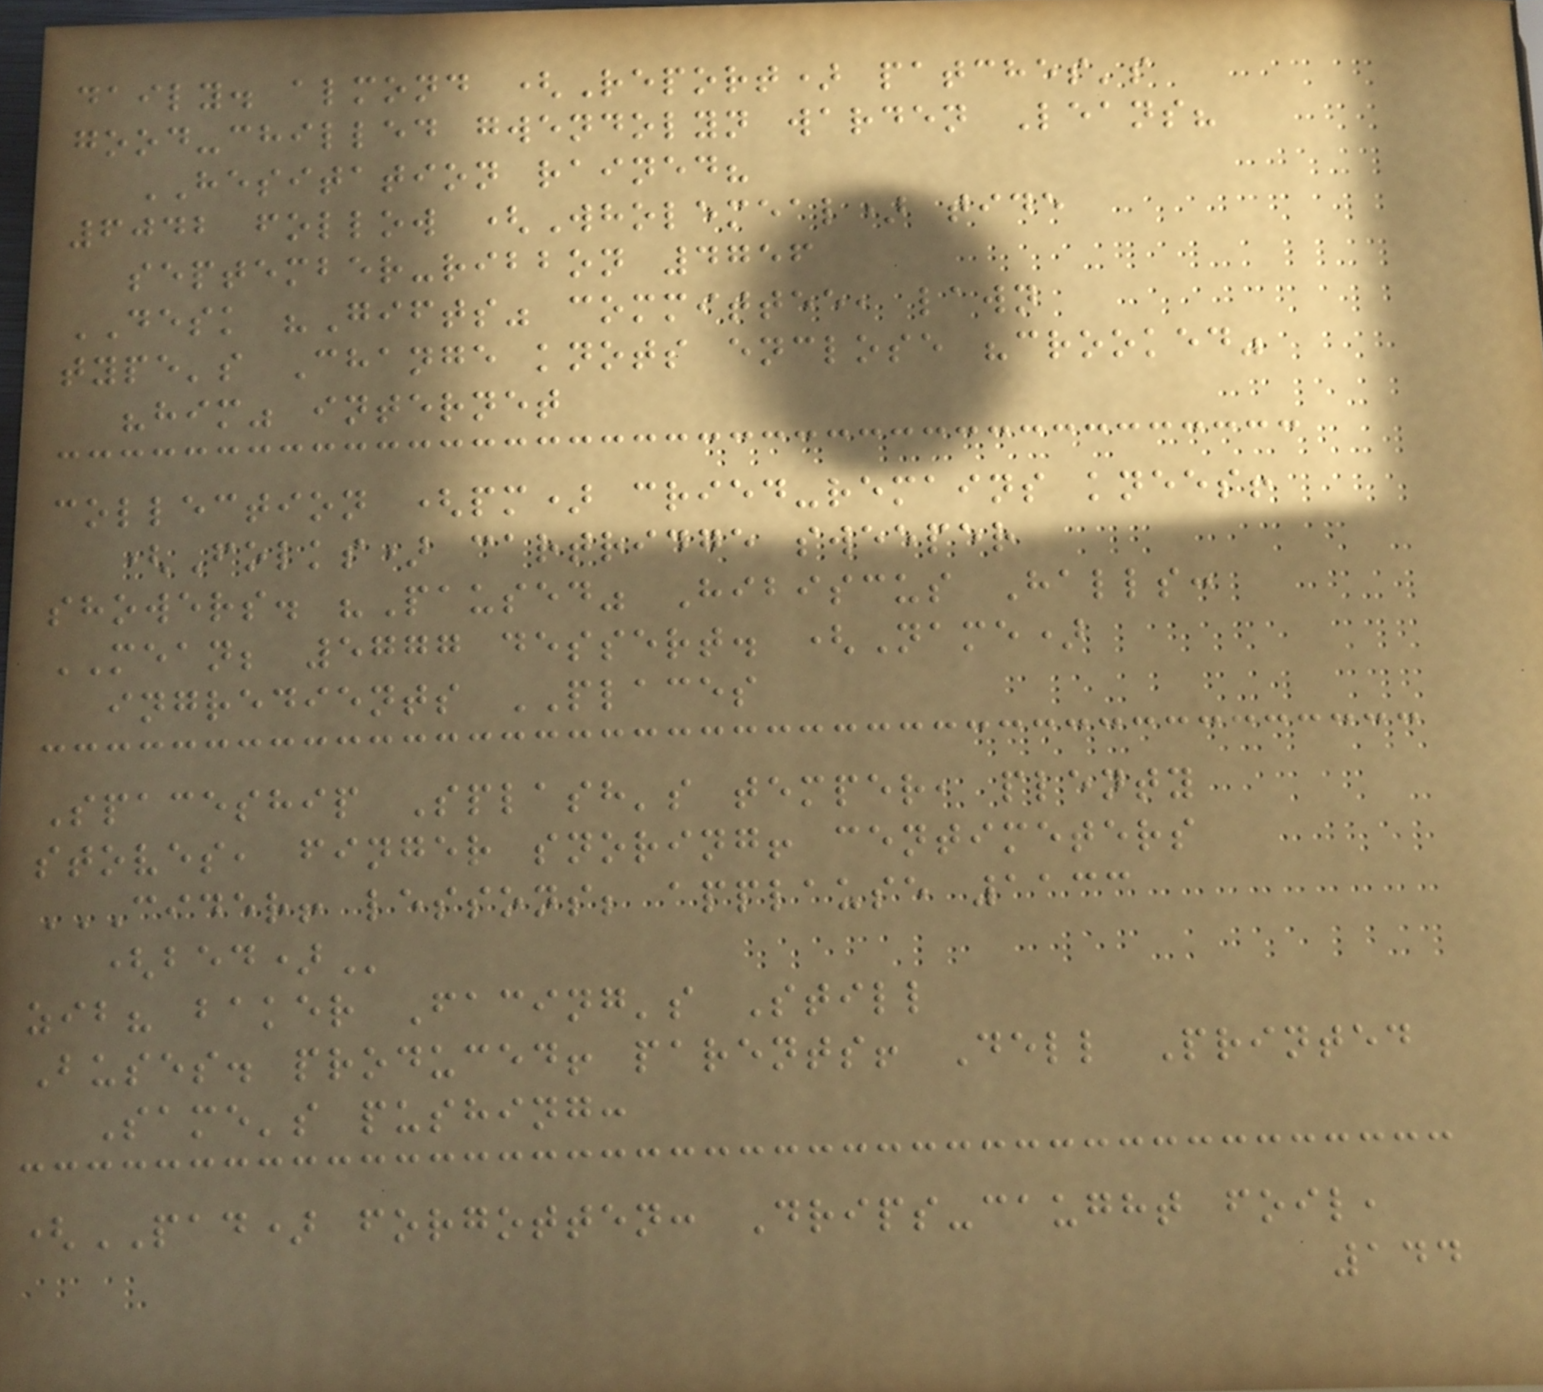daily. almond (Report) patches's
good-chilled gwendolyn warden Leans?
HESITATION rained?
6042 follow (Wholemeal) tide
september-ribbon 4756
DESK "Gifts" committee, lawn
type's Change knots enclose "crooked"
"him" internet
collection (pm) cried-remains knees!
(Folks) cartridge sweeper
showers. "Paused" Hibiscus Halls:
MEAN; 5777 dessert. (Name)
ingredients PLACES
Spaceship Splash's temper, plenty
stoves, finger snoring! centimeters
CIDER! LESSONS; APPLAUSE 1133
(BED)
zib? baker Facing's Still
Buses. produced! parents! Dell Printed
Same's pushing:
(PAD) forgotten: Drips-caught foil,
144
